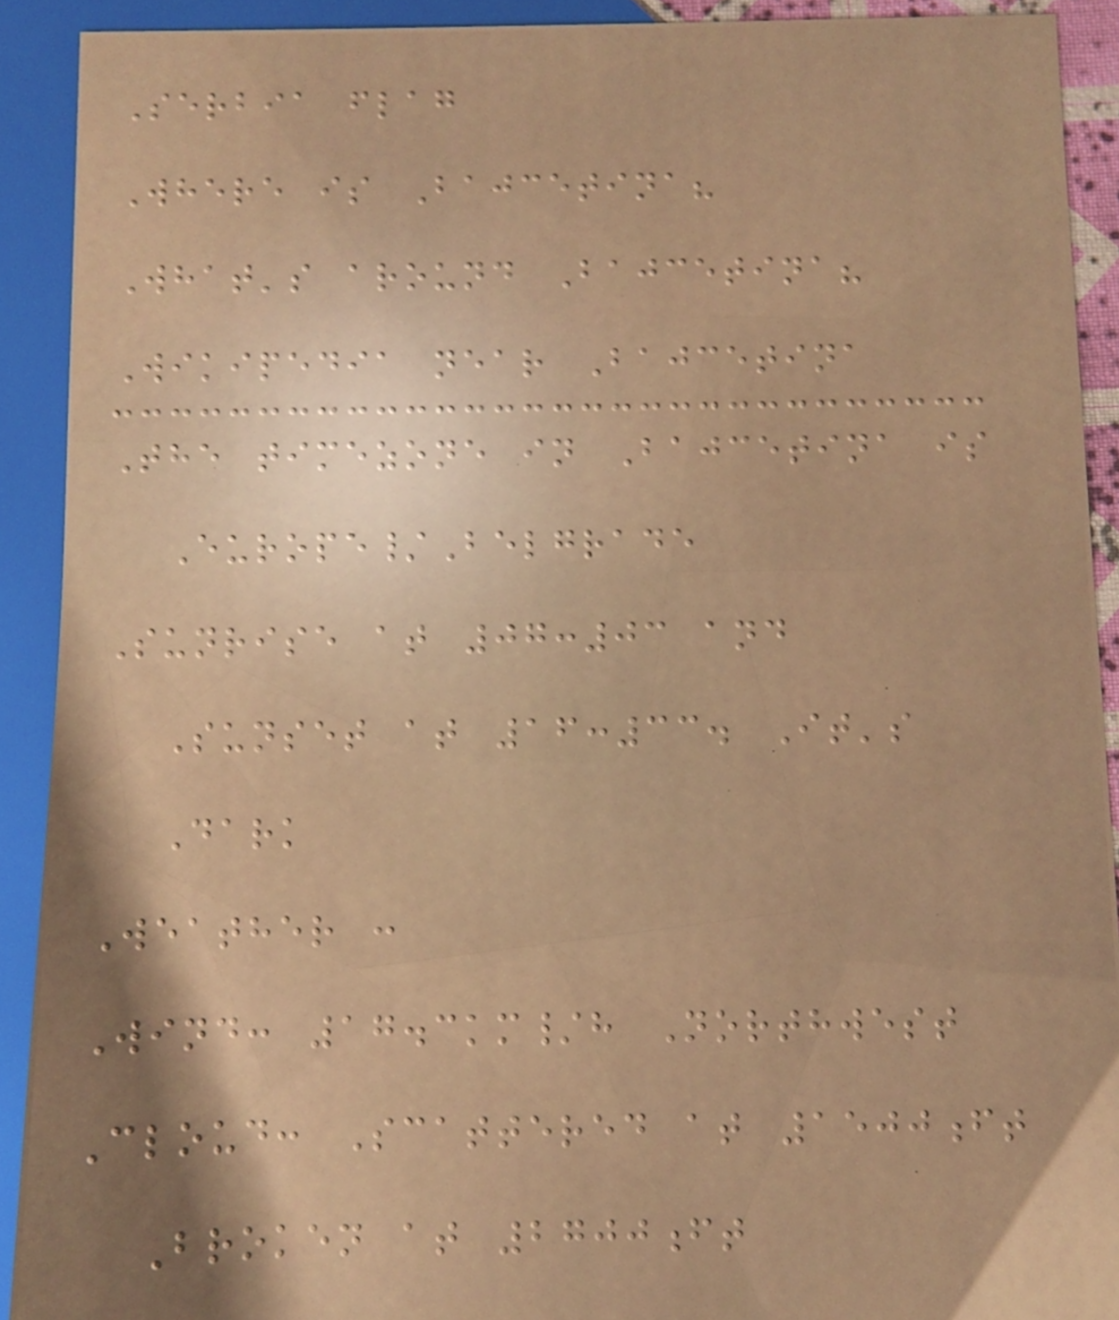Serbia flag
Where is Bajcetina?
What's around Bajcetina?
Wikipedia near Bajcetina
The timezone in Bajcetina is
Europe/Belgrade
Sunrise at 07:03 and
Sunset at 16:33. It's
Dark
Weather :
Wind: 17.3km/h Northwest
Cloud: Scattered at 1500ft
Broken at 2700ft
